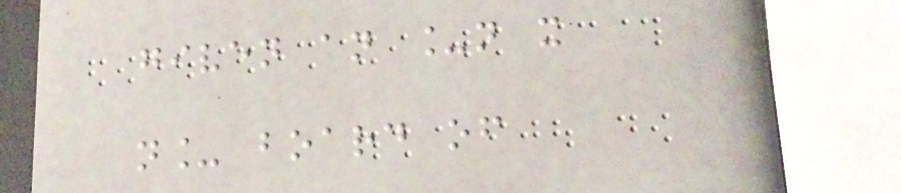given an _n x
n_ board of
